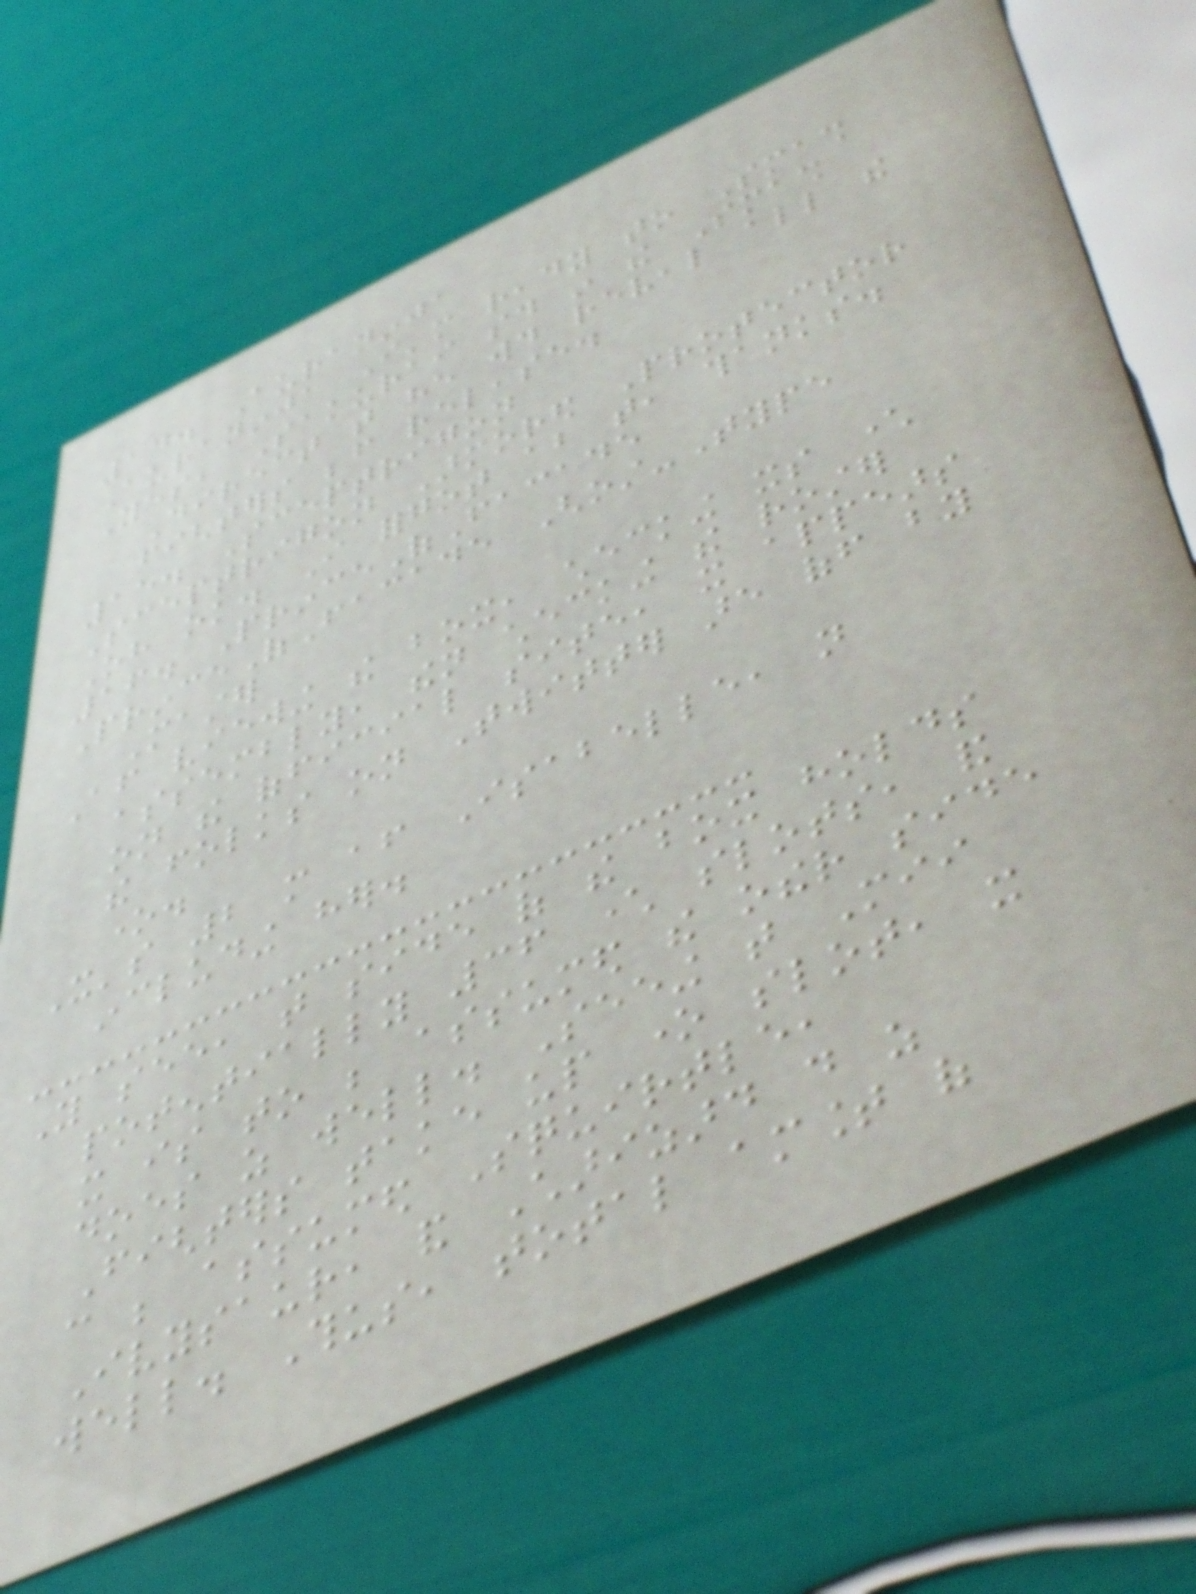14. Auraninja
Auraninja I'm ready to Smash
Yes, Sakurai said in the Smash
Direct that he would reveal all the
fighters before release.
15. Sceptrigon
Sceptrigon Armored Protector
Oh ok. I forgot about that, thanks.
16. PrinceOfFacade
PrinceOfFacade Ghost-Type
Master
After viewing the box, checking its character
assembly, then checking the roster
on the official site, it appears
the folks on Twitter are off by
one.
It's 2 more after Isabelle, not
including her.
You see, that side of the box holds
potentially 36 character slots, and
it is to be assumed the other side
does as well. Seeing that Mii
Fighters take up one slot, it
can be assumed Squirtle,
Ivysaur, and Charizard do as
well. Thus, total amount of
